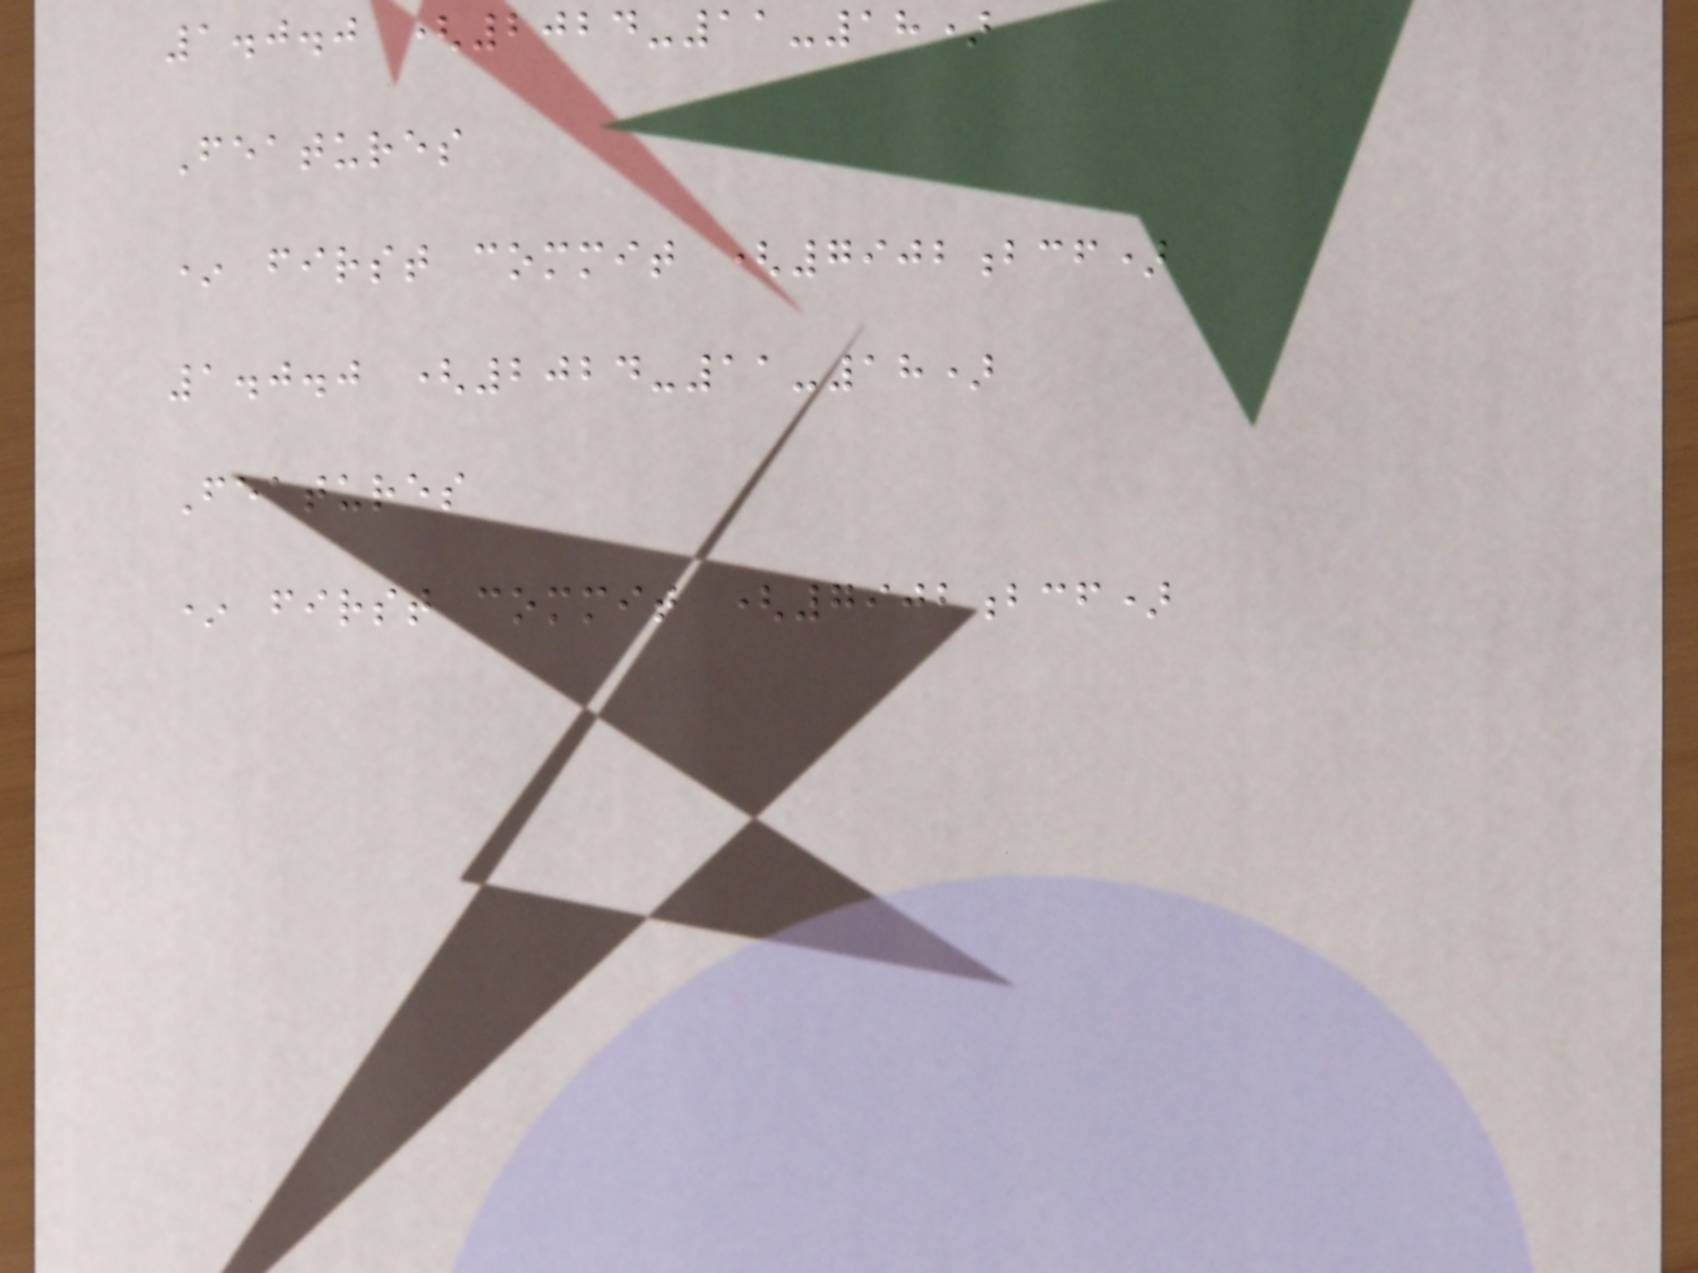1.0.0 (2024-11-18)
Features
* first commit (7902bcf)
1.0.0 (2024-11-18)
Features
* first commit (7902bcf)
